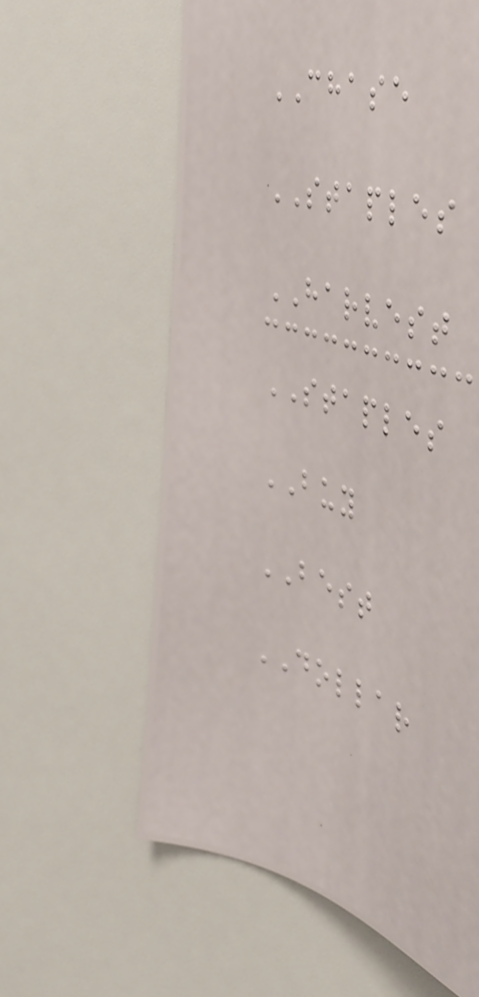CHASE
STAPLES
HARVEST
STAPLES
BUY
BEST
DOLLAR
